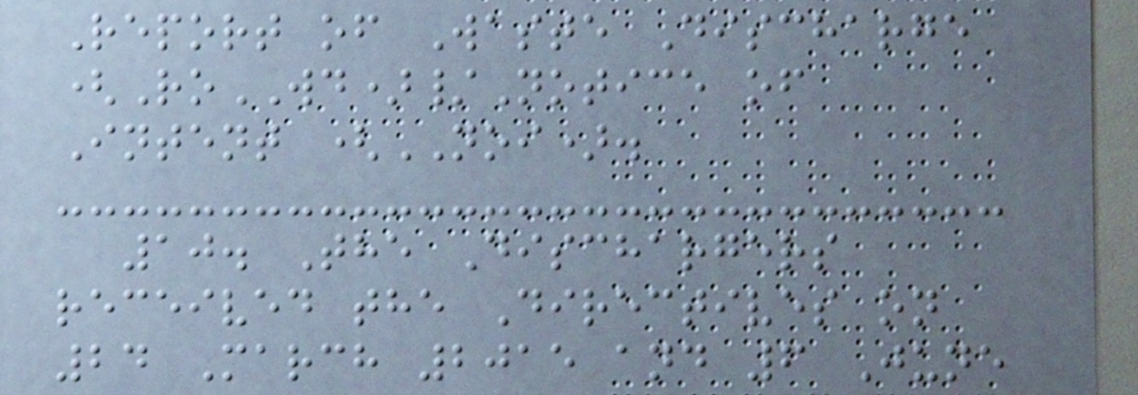Report of Waste Discharge
(RoWD)/Notice of
Intent (NOI).
10. The Dischargers
received the Directives on
24 March 2015 and 6 June
